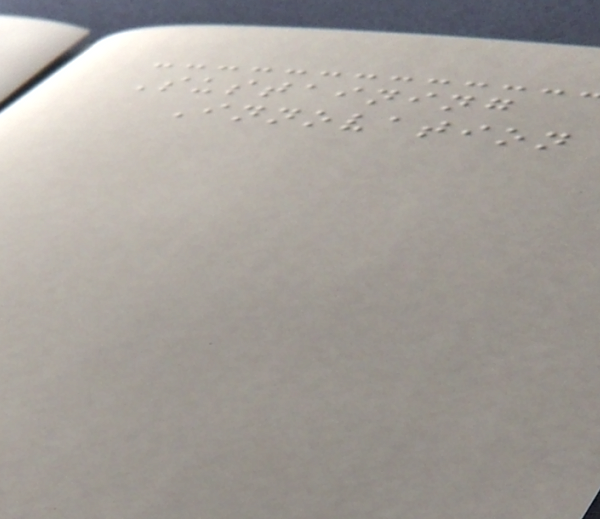Sustaining
Innovation
